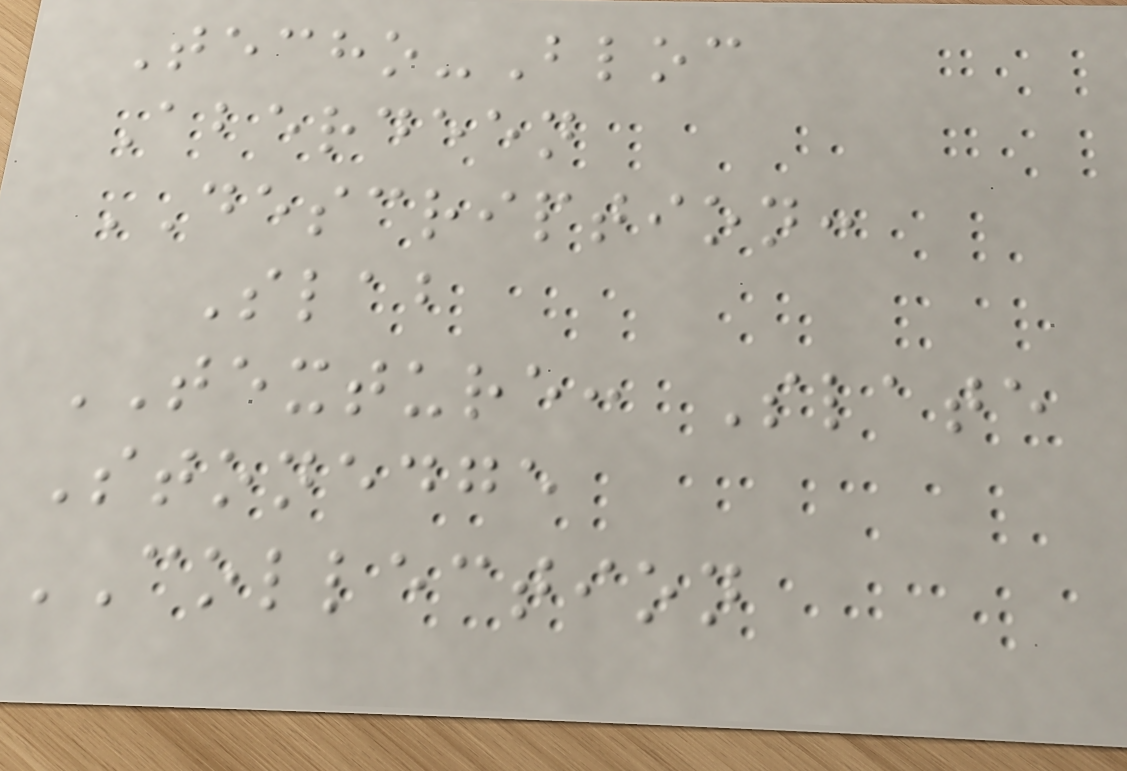Techo-Bloc
Aberdeen
DESCRIPTION:
Slab
TEXTURE: Slate
Stonedge
COLLECTION
